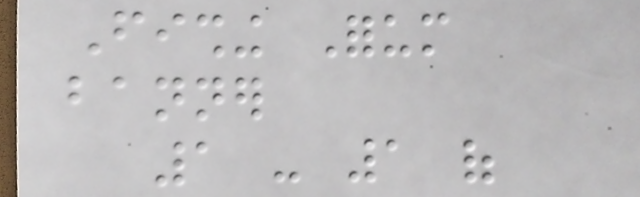Fishing Forum
banner
1 - 1 of
